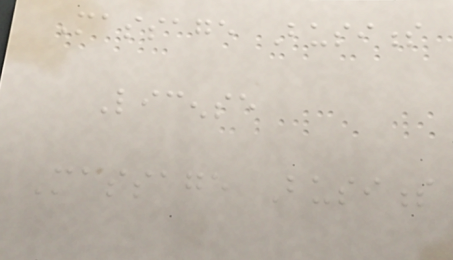Massage Business
License
Massage Business
